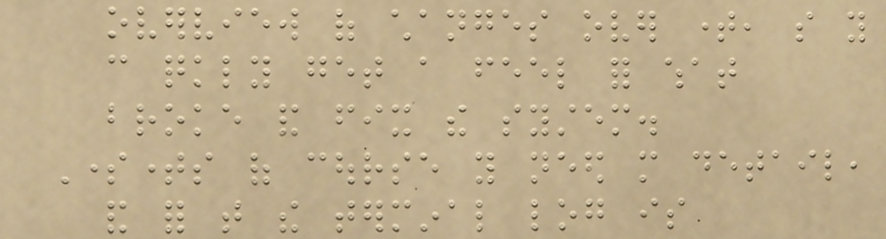overview of changes over time, so you
can quickly get a feel for what
broke and fix the system.
Sometimes of course you need more detail,
and for that the terminal log is
